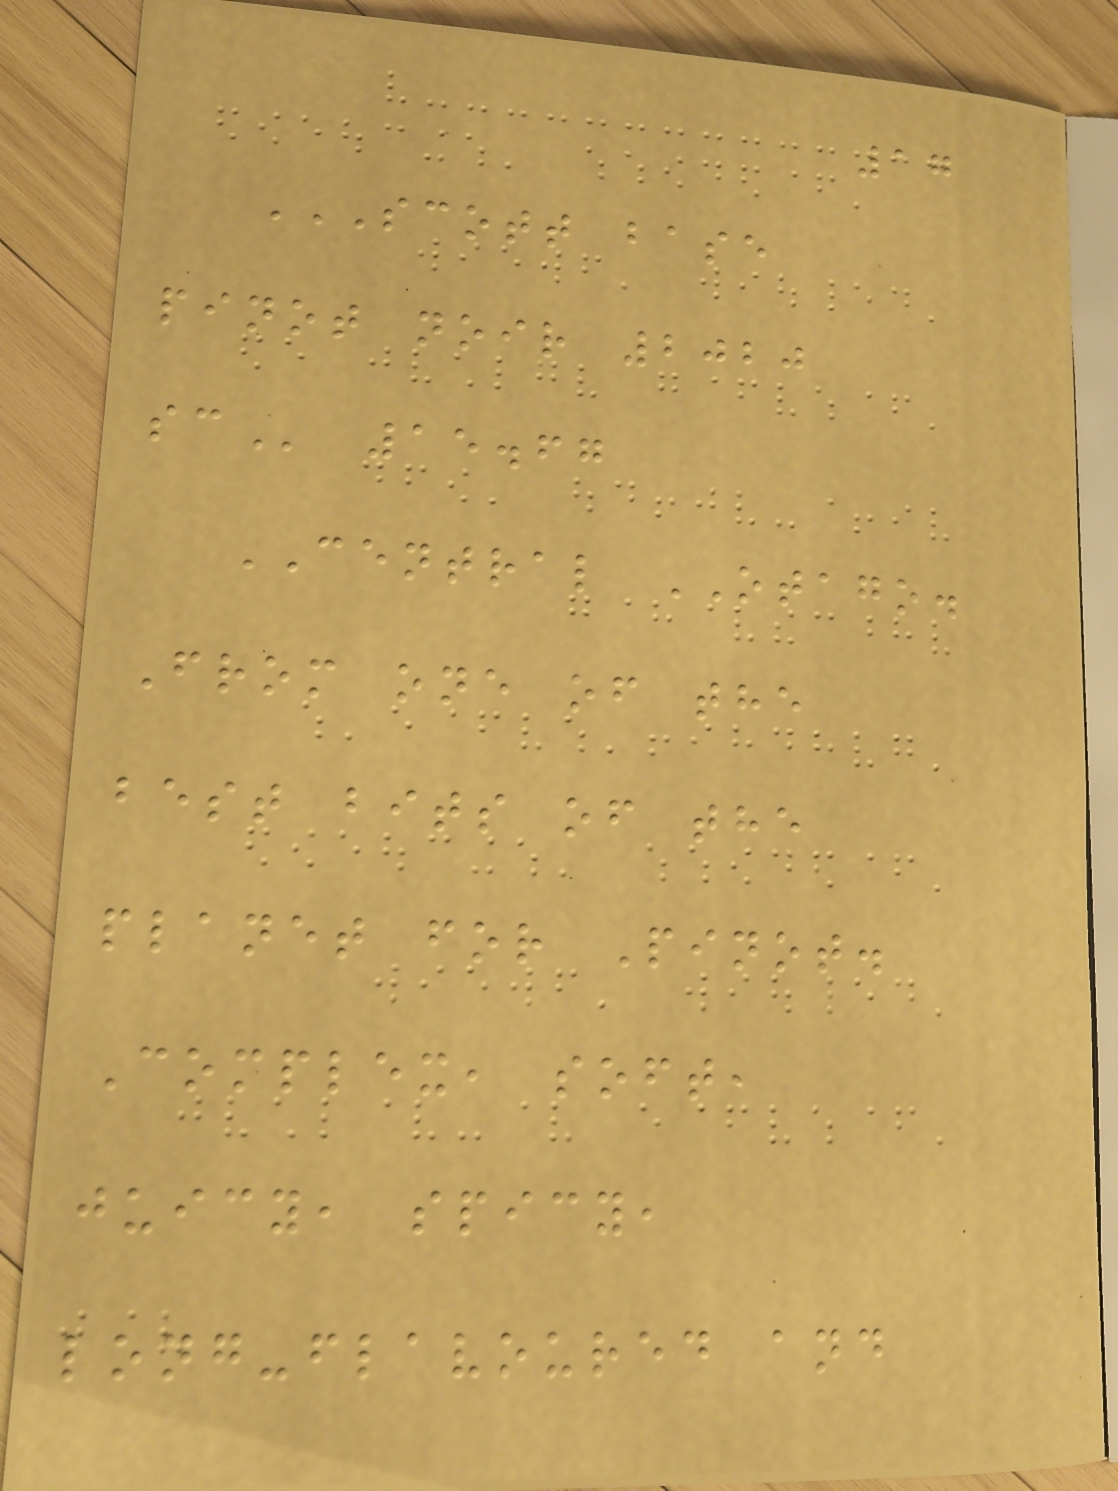17
SCOTT BASE
PINOT NOIR 2020
SC 15.67
CENTRAL OTAGO.
From one of the
best bits of the
planet for Pinot.
Complex, soft,
juicy, spicy,
long-flavoured and
